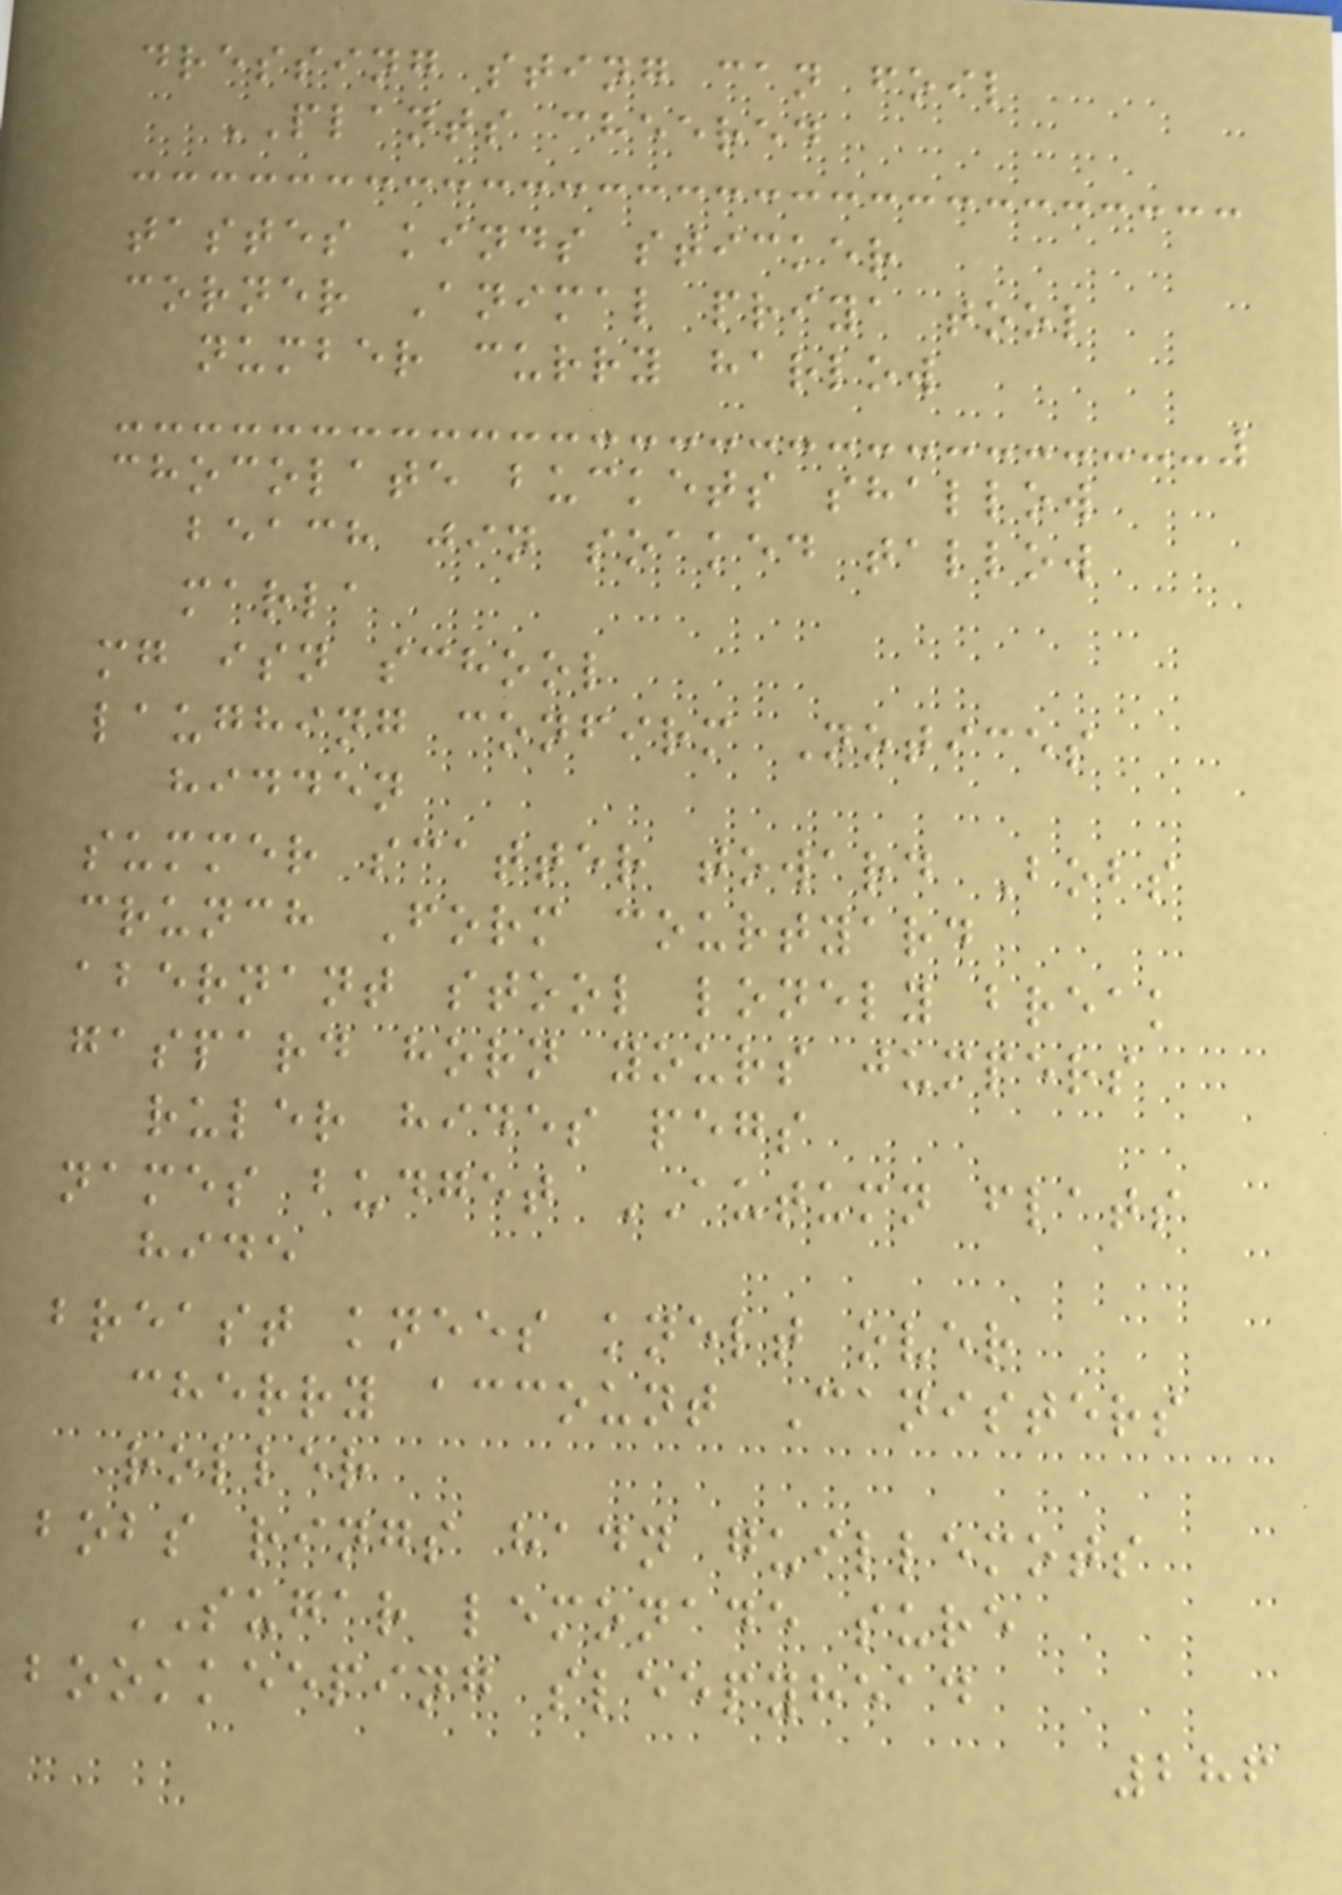dressing sting can foil
PLANTS cheered
tastes kinds sticker
corner Animal priya tool
number curry harlow
chocolate buckets shallow
beach jin soaked tallow
marla
mg isn school
laughing confirm Notices
hidden
summer scatter toward Bobs
crunch Form courtyard
abernant stool lonely break
gaspard horn yours jumpers
ruler hides pegs
names budget AUTUMN flats
hide
breast knees knelt over
cherry account Canisters
roller
bobs rings hadn guillemots
SUGAR lemonade sure
bookkeeping sleepyhead
286
